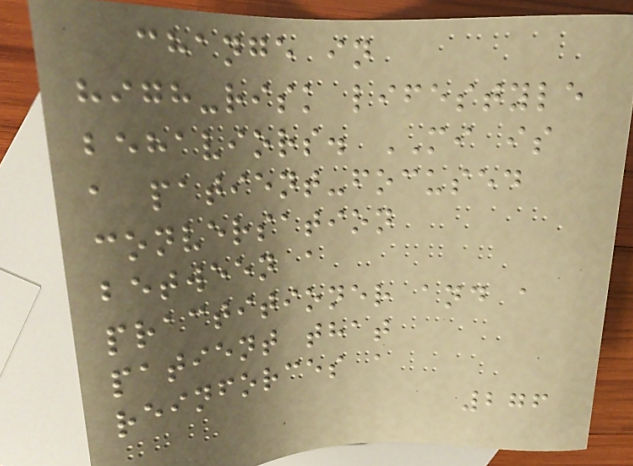change in
high-risk lifestyle
behaviors. MI is
a patient-focused
conversation
between a
practitioner and a
patient that
reinforces a
276
